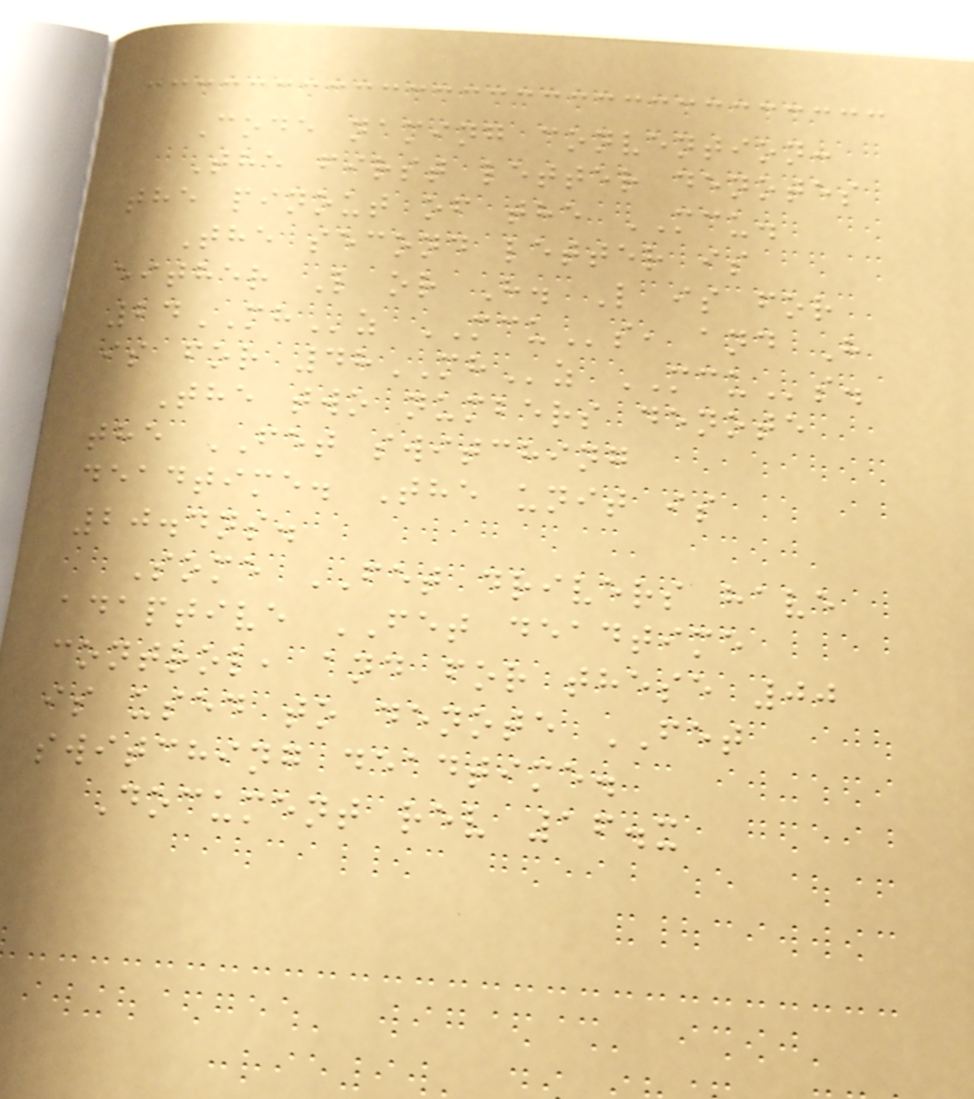Code naming convention:
The first letter denotes
the pinout of the MCU.
The second letter is
either L or H. L is for
24MHz MCUs, and H
is for 48MHz MCUs.
The two numbers denote
the FET switching
deadtime. The unit is
20.4ns.
Some FET drivers have
adaptive FET deadtime
control, and for these 00
is used to denote FET
switching deadtime.
Document rev 16.x
